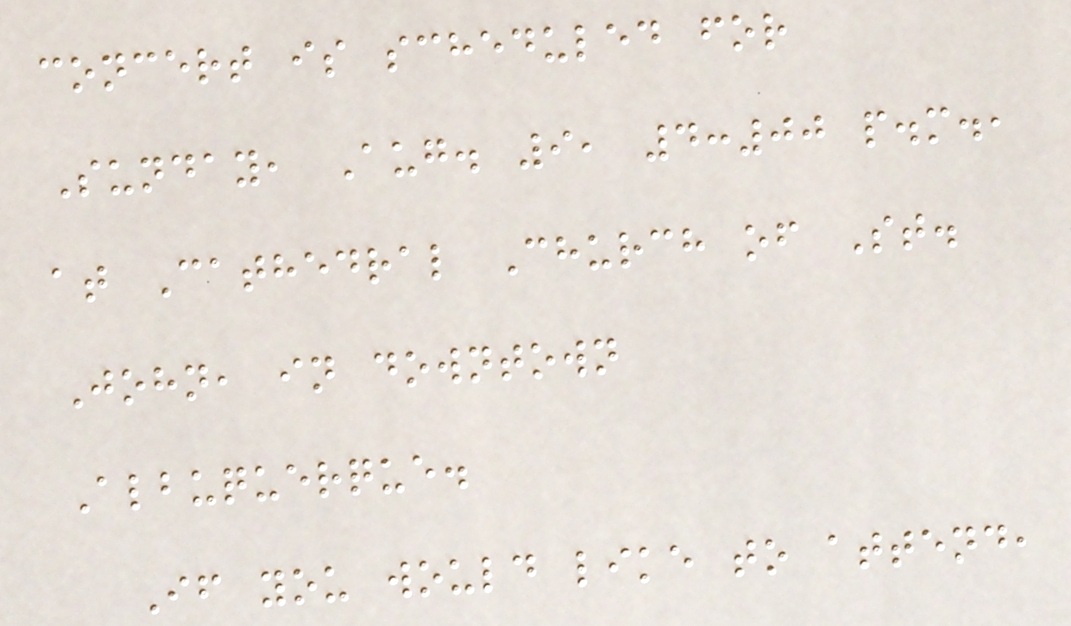concert is scheduled for
Sunday, Aug. 9, 4:00 p.m.,
at Cathedral Church of St.
John, in downtown
Albuquerque.
If you would like to attend,
